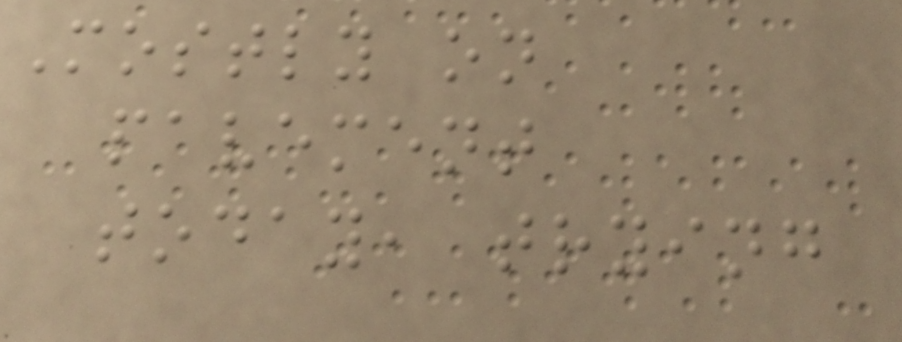Mostly on
pavement
today, trying
